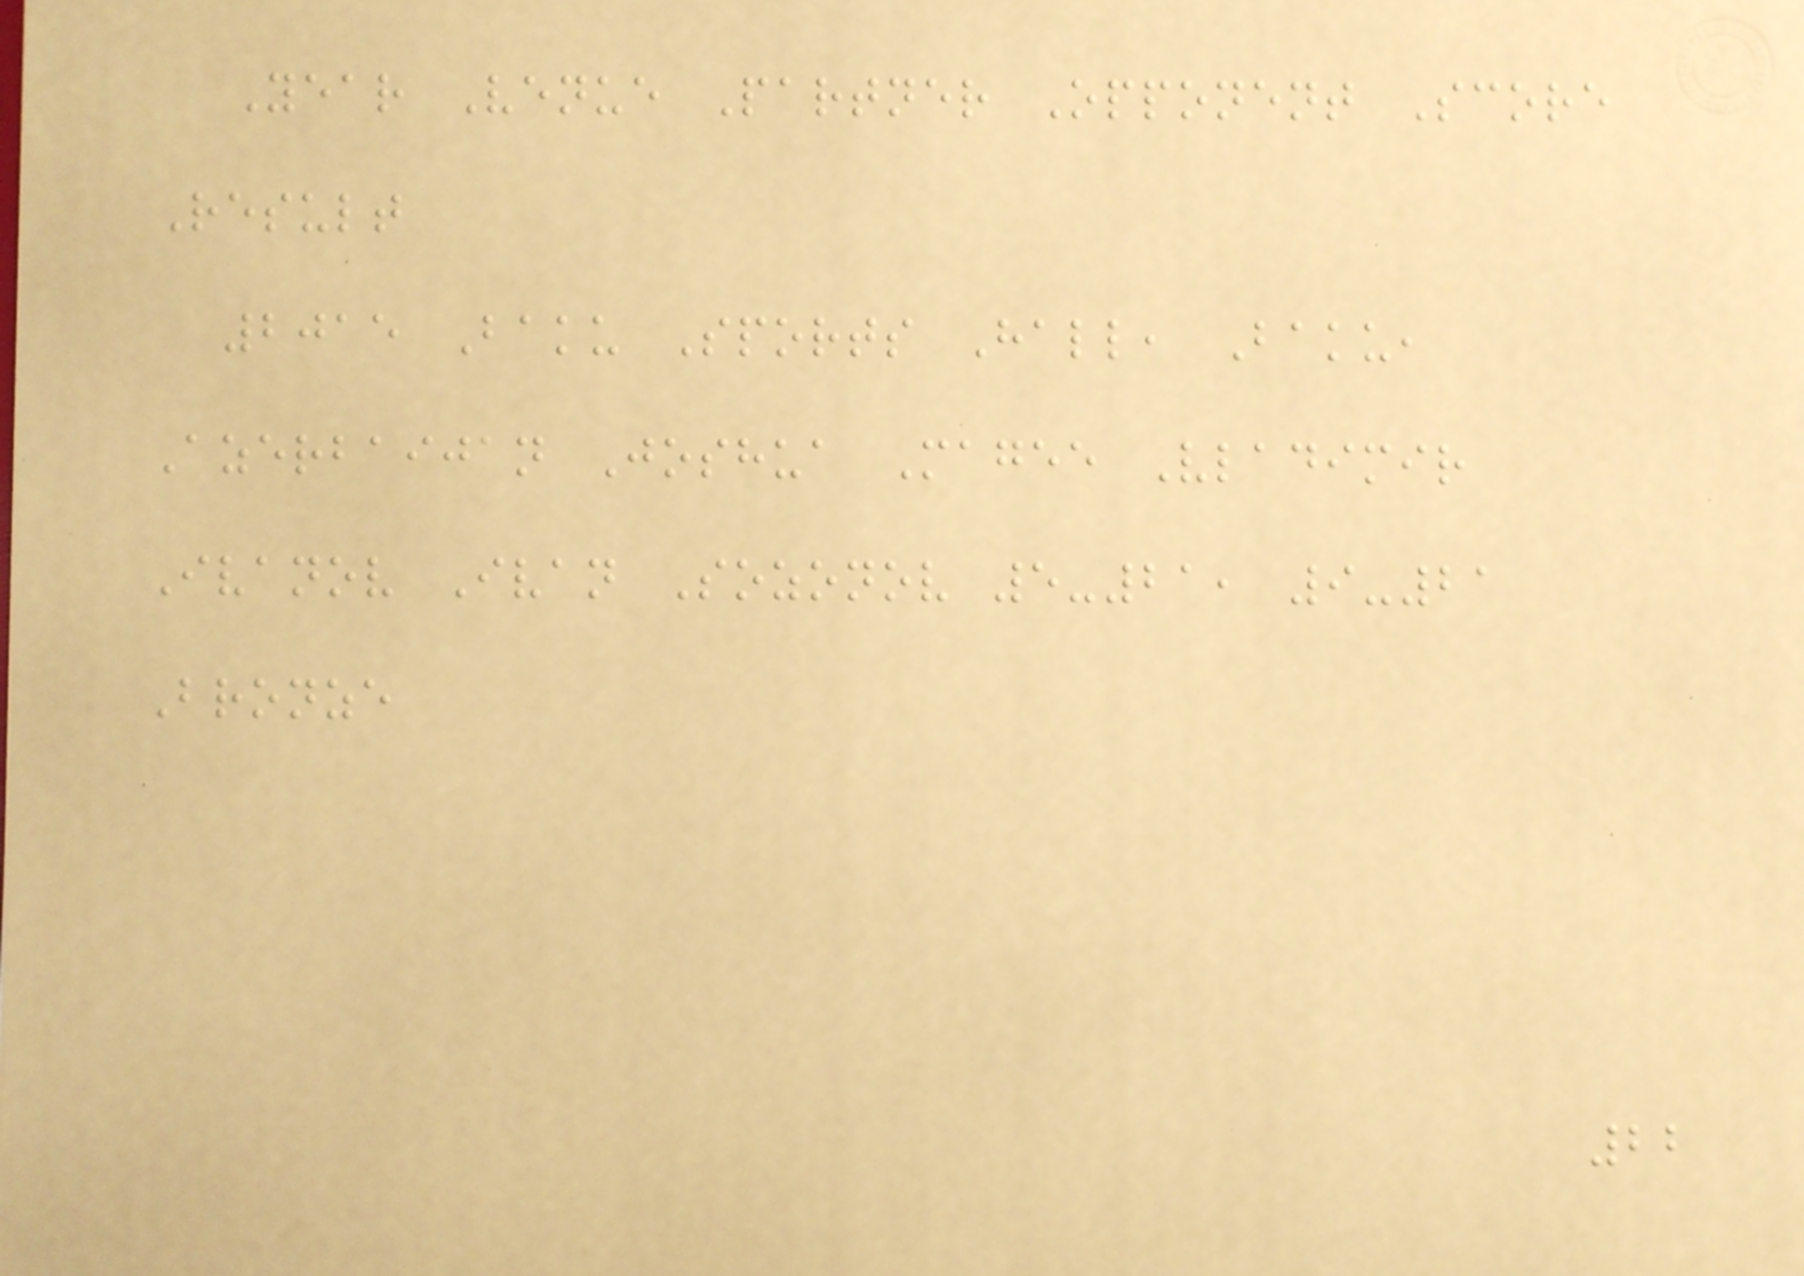Year Venue Partner Opponent Score
Result
2015 Baku Sports Hall, Baku,
Azerbaijan Joshua Magee Vladimir
Ivanov Ivan Sozonov 5-21, 9-21
Bronze
22
